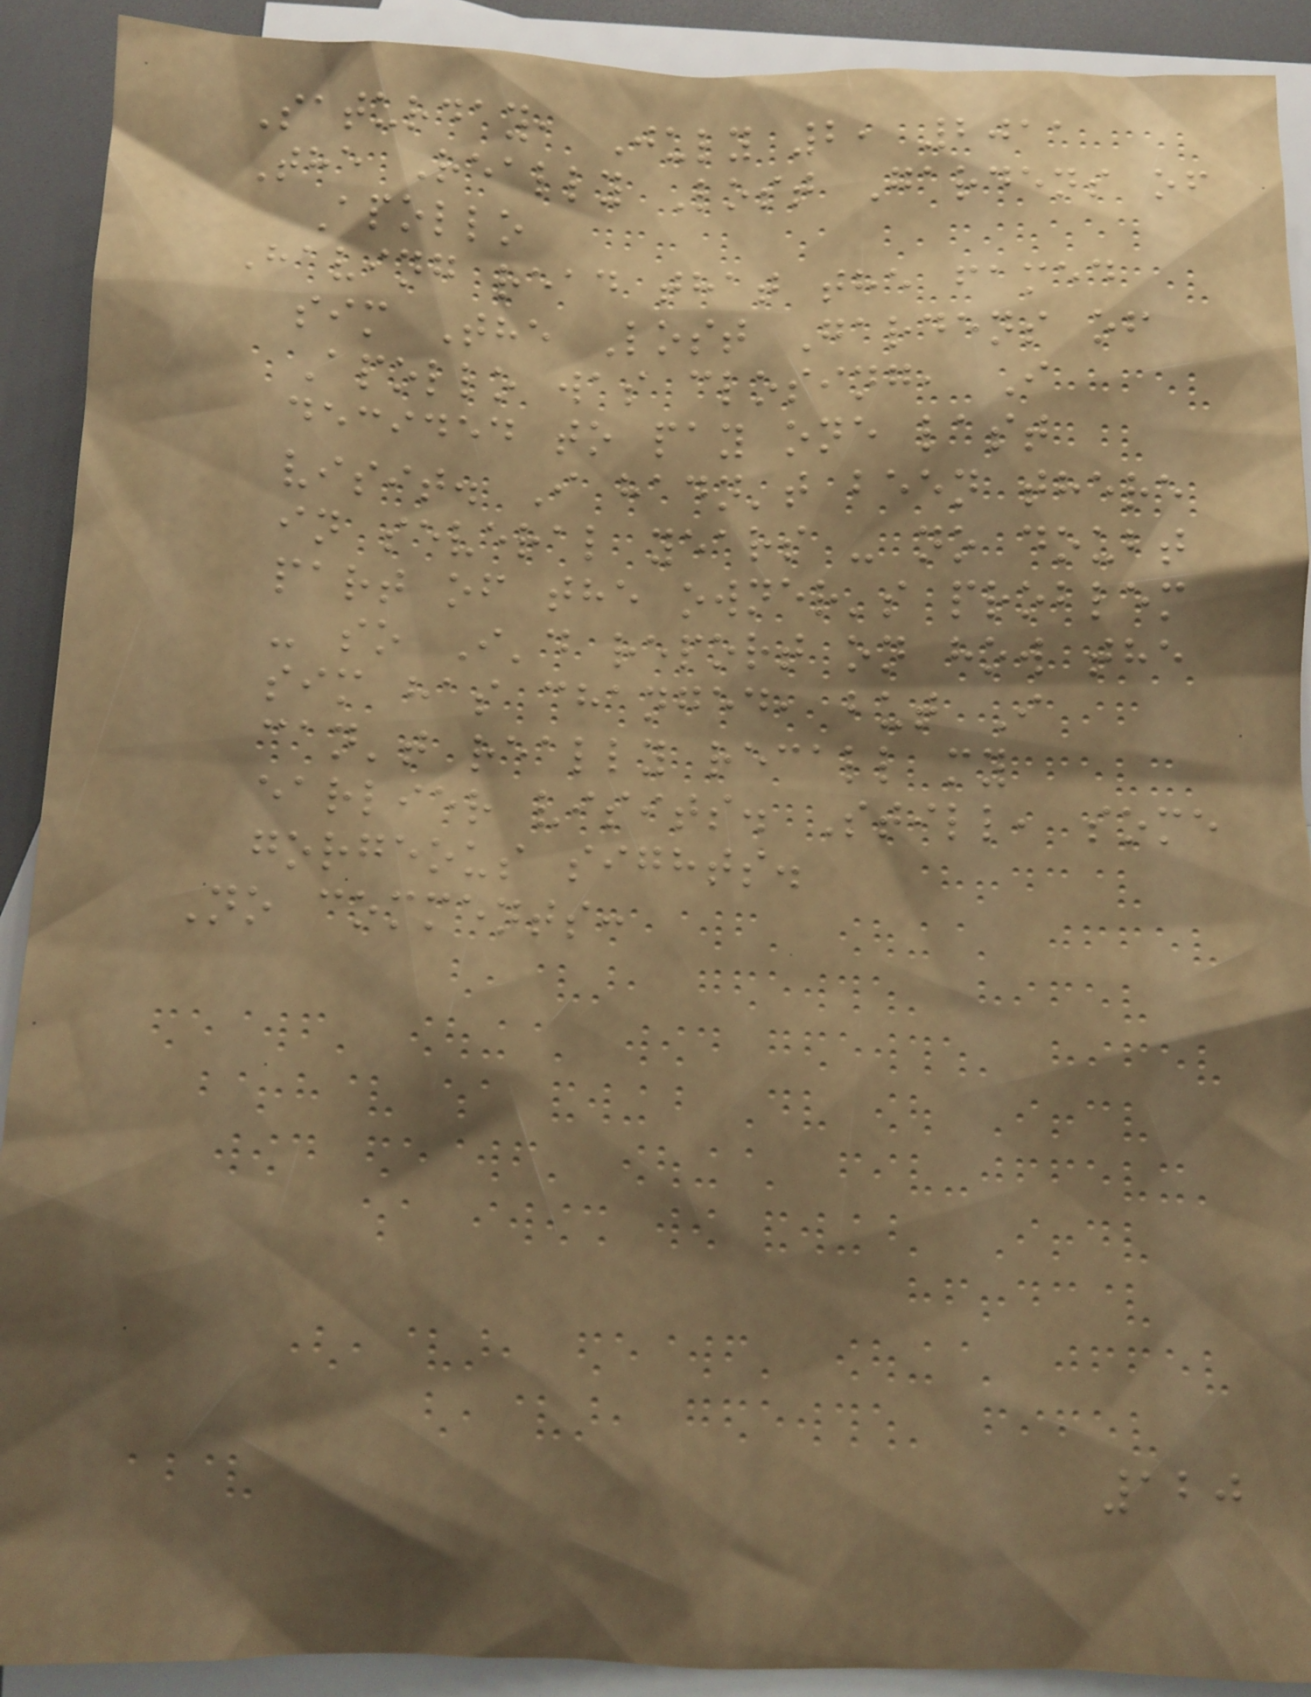Saturday, July 2, 2011
The Really Lost Gardens of
Apollo
Having read that the famed
sim The Lost Gardens of
Apollo was closing, I
decided to pay one last
visit. I hadn't been there
in several years - no doubt
part of the owner's problem
- so I'd report on how the
sim has changed, but I
can't really recall my
earlier visits. Still, some
gorgeous sights.
No comments:
120
